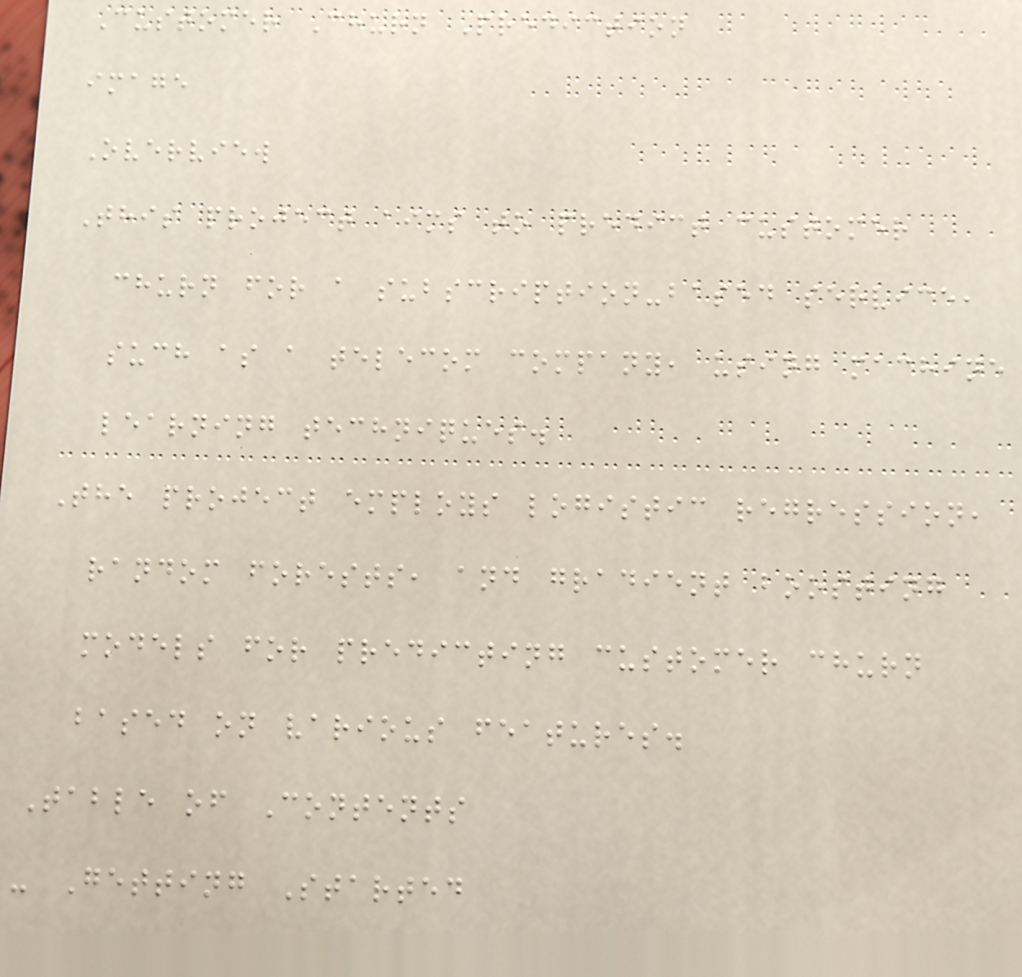Customer Churn Prediction
image
Overview
This project aims to predict customer
churn for a subscription-based service,
such as a telecom company, using machine
learning techniques.
The project employs logistic regression,
random forests, and gradient boosting
models for predicting customer churn
based on various features.
Table of Contents
- Getting Started
